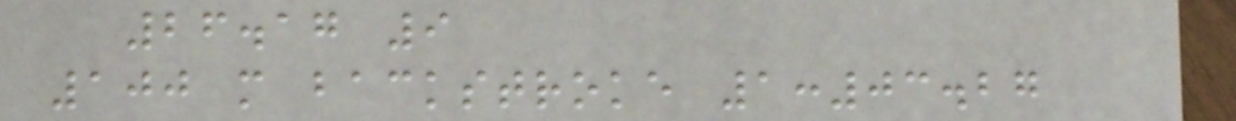26.17 9
100 m backstroke 1:03.27
